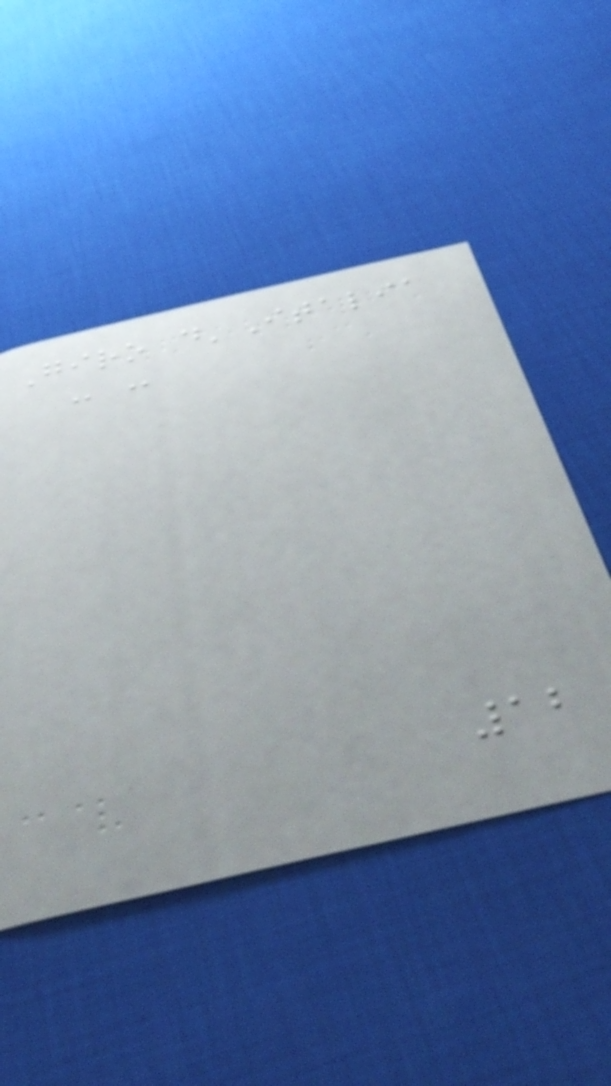Giro d'Italia
- -
12
